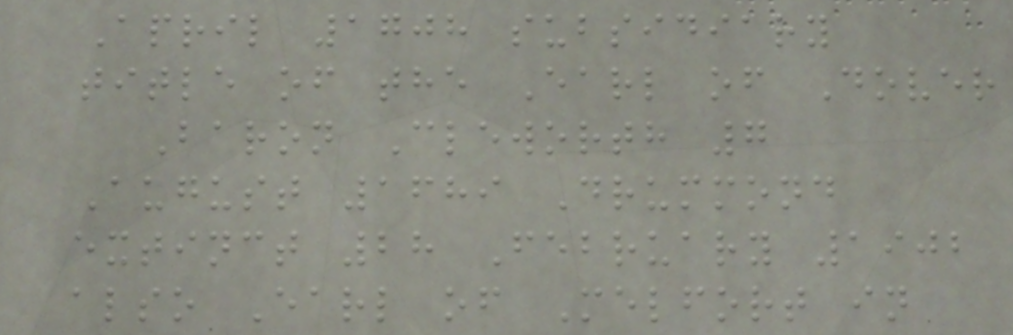April 1708 subsidiary
title of the Earl of Dover
Baron Cleworth 7
August 1689 Drummond
extinct 28 February 1902
also Earl of Melfort in
